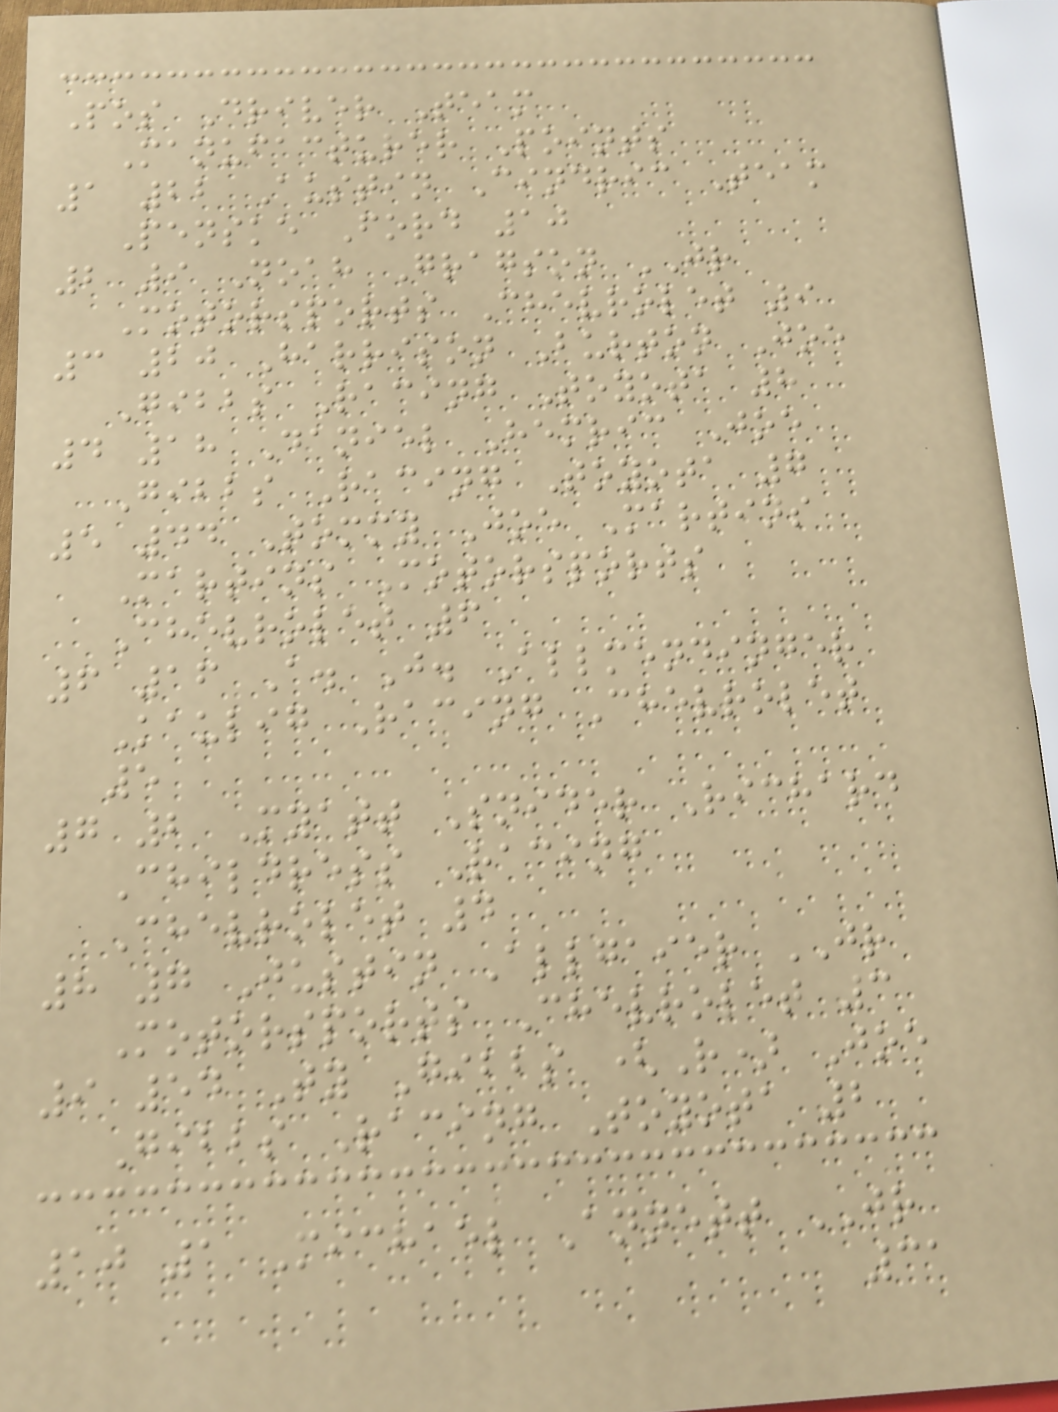Pos Driver Team
Manufacturer Points
1 22 Austin Cindric Team
Penske Ford 10
2 9 Noah Gragson JR
Motorsports Chevrolet 9
3 20 Harrison Burton Joe
Gibbs Racing Toyota 8
4 18 Daniel Hemric Joe
Gibbs Racing Toyota 7
5 44 Tommy Joe Martins
Martins Motorsports
Chevrolet 6
6 16 A. J. Allmendinger
Kaulig Racing Chevrolet
5
7 2 Myatt Snider Richard
Childress Racing
Chevrolet 4
8 7 Justin Allgaier JR
Motorsports Chevrolet 3
9 54 Ty Gibbs (R) Joe
Gibbs Racing Toyota 2
10 1 Michael Annett JR
31
